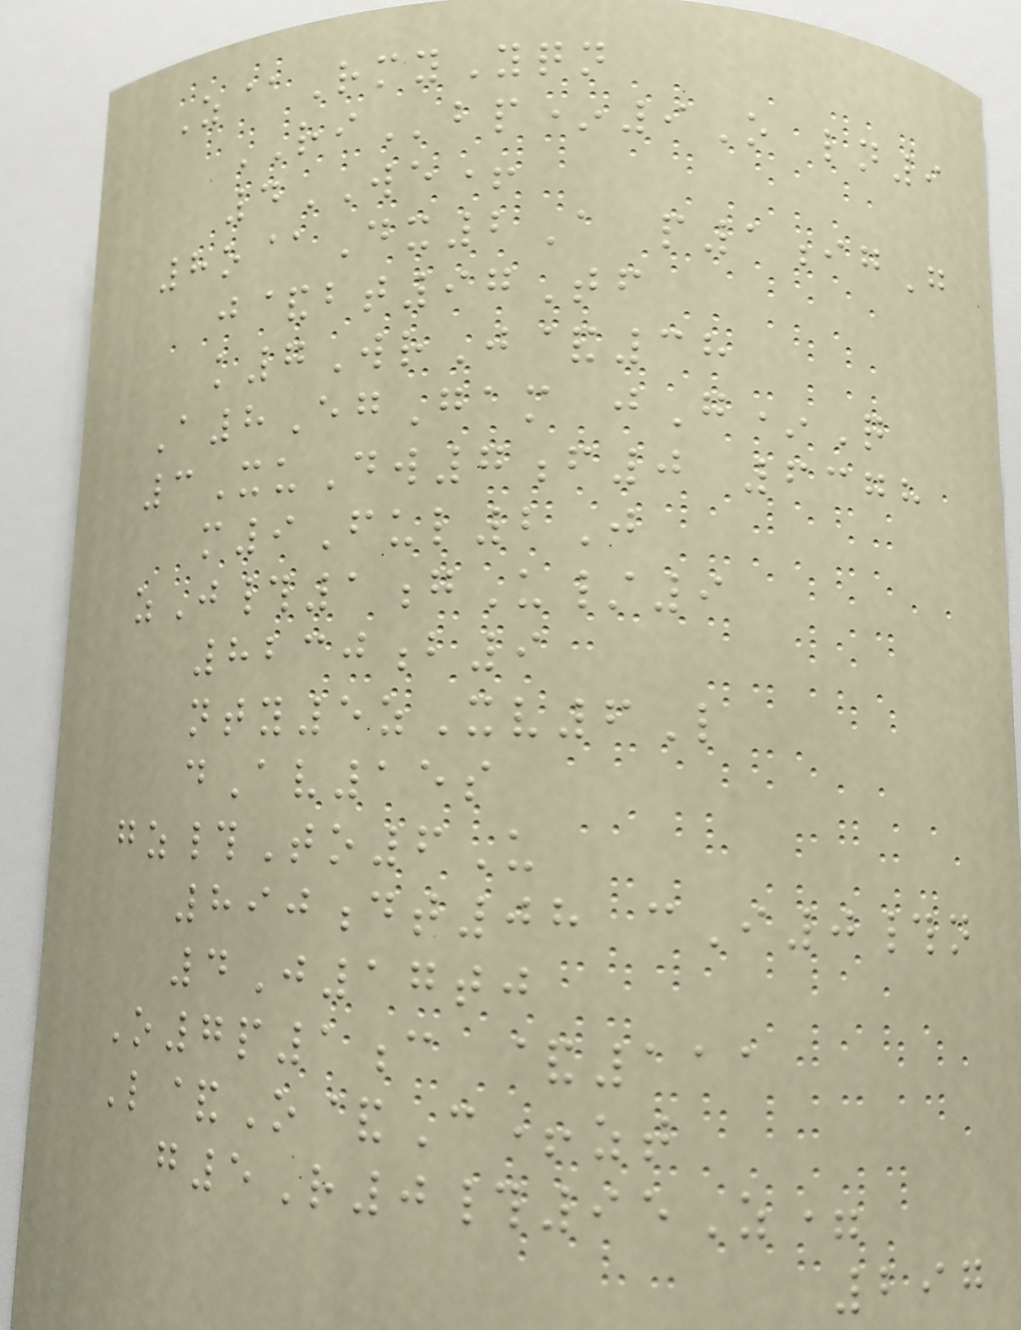Z@RmyYqn
RIbp*9O ln9
4WE+
8o@Dx2A p1igG
j&bt97Tf
k7WrJ&38
A8EgGam jG*Q
3XuDw7f0 6378
m9Ful2J
zJ#1gU/9
8230b9
nty5zXv6L
dAv15s
gz#To6U
890dt08 cI0#n
4J17tj
O7p1c &111
L&O&C+zt
g5R0#95Z=
297
